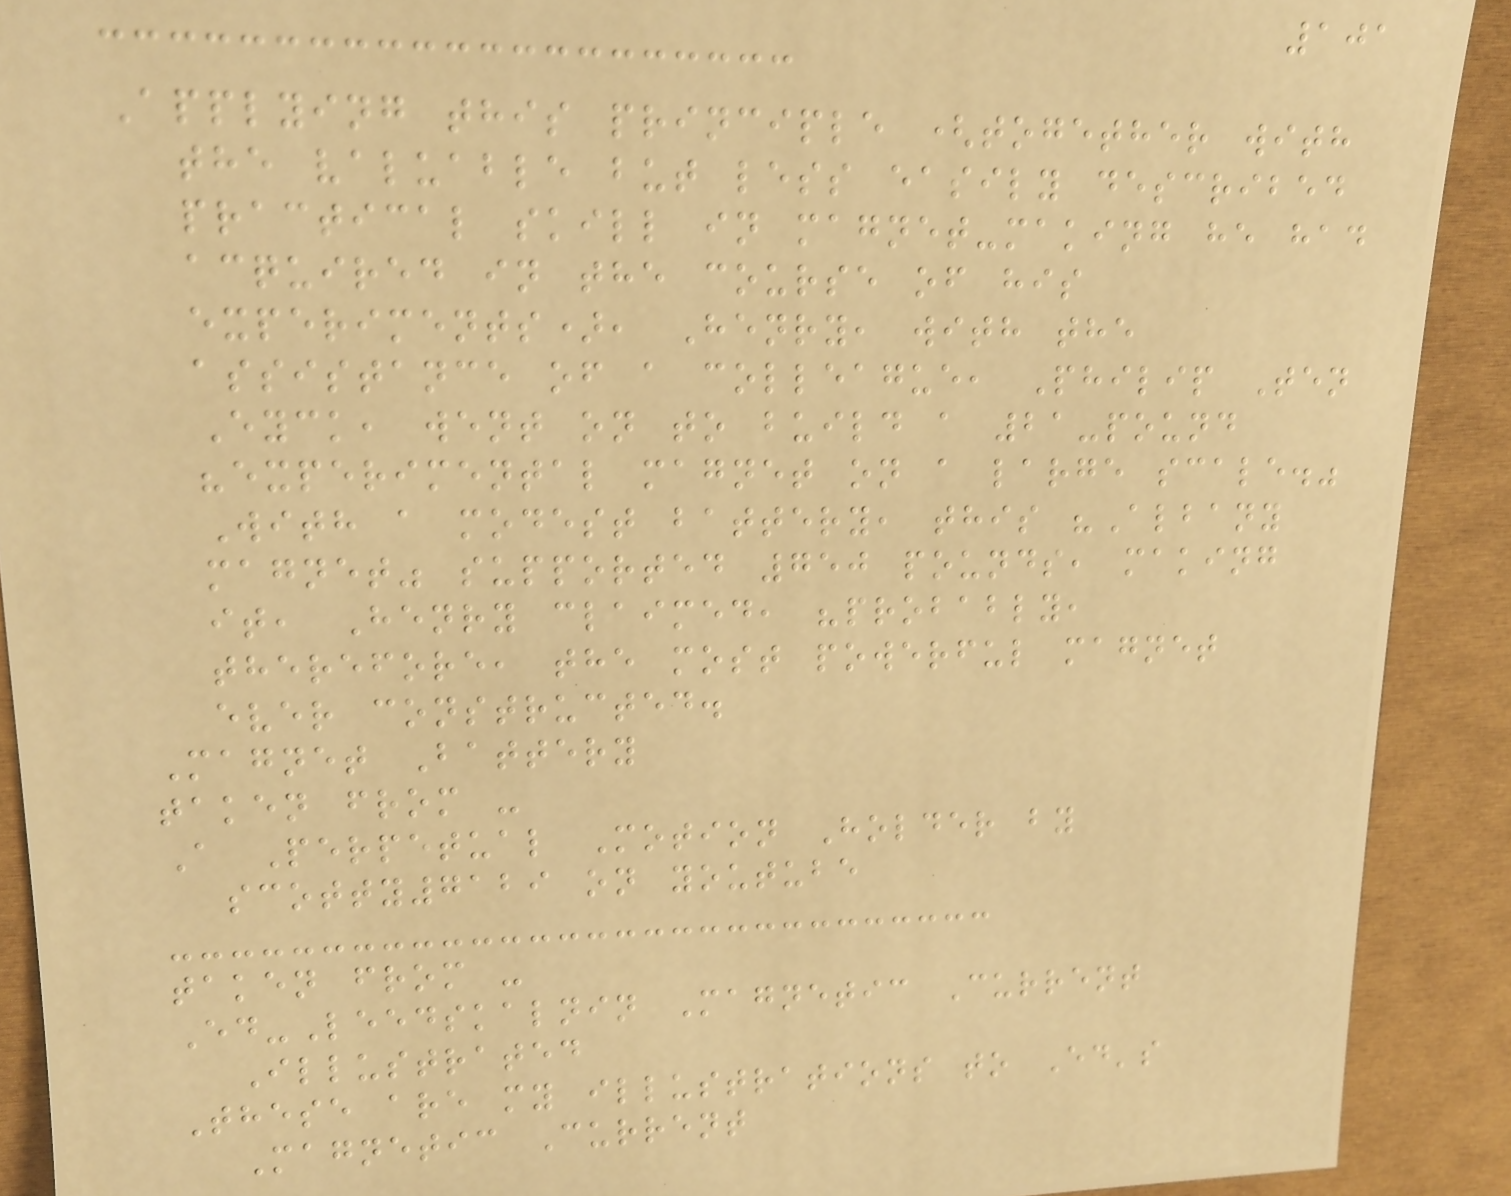101
Applying this principle (together with
the valuable but less easily described
practical skill in magnet-making he had
acquired in the course of his
experiments), Henry, with the
assistance of a colleague, Philip Ten
Eyck, went on to build a 21-pound
"experimental magnet on a large scale."
With a modest battery, this "Albany
magnet" supported 750 pounds, making
it, Henry claimed, "probably,
therefore, the most powerful magnet
ever constructed.
Magnet Battery
taken from -
A Perpetual Motion Holder by
scotty7129 on youtube
taken from -
Ed-Leedskalnin Magnetic Current
Illustrated
These are my illustrations to Ed's
Magnetic Current
